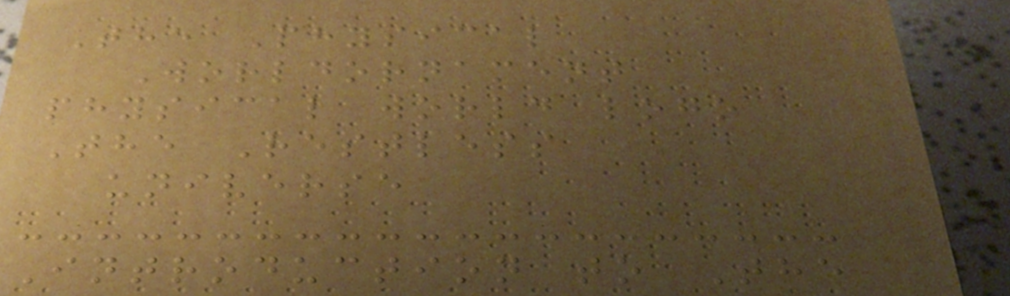The Physical
Worldornament
physical world logo
The Restless
universe
Introduction to The
